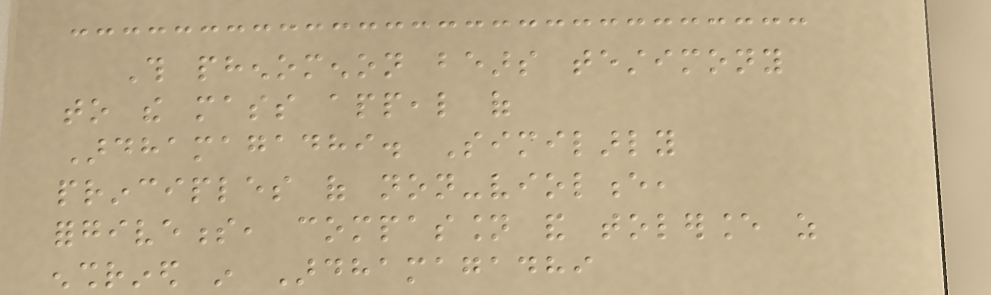This phenomenon bears testimony
to the mass appeal of
Ardhamagadhi. Similarly
principles of non-violence,
forgiveness, compassion and tolerance as
enshrined in Ardhamagadhi
